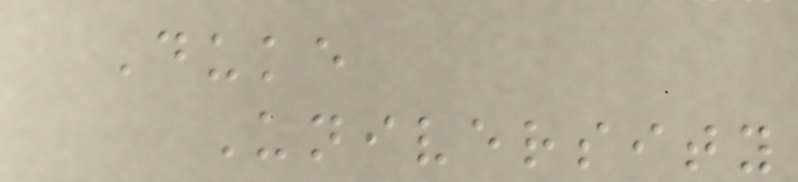Duke
University
